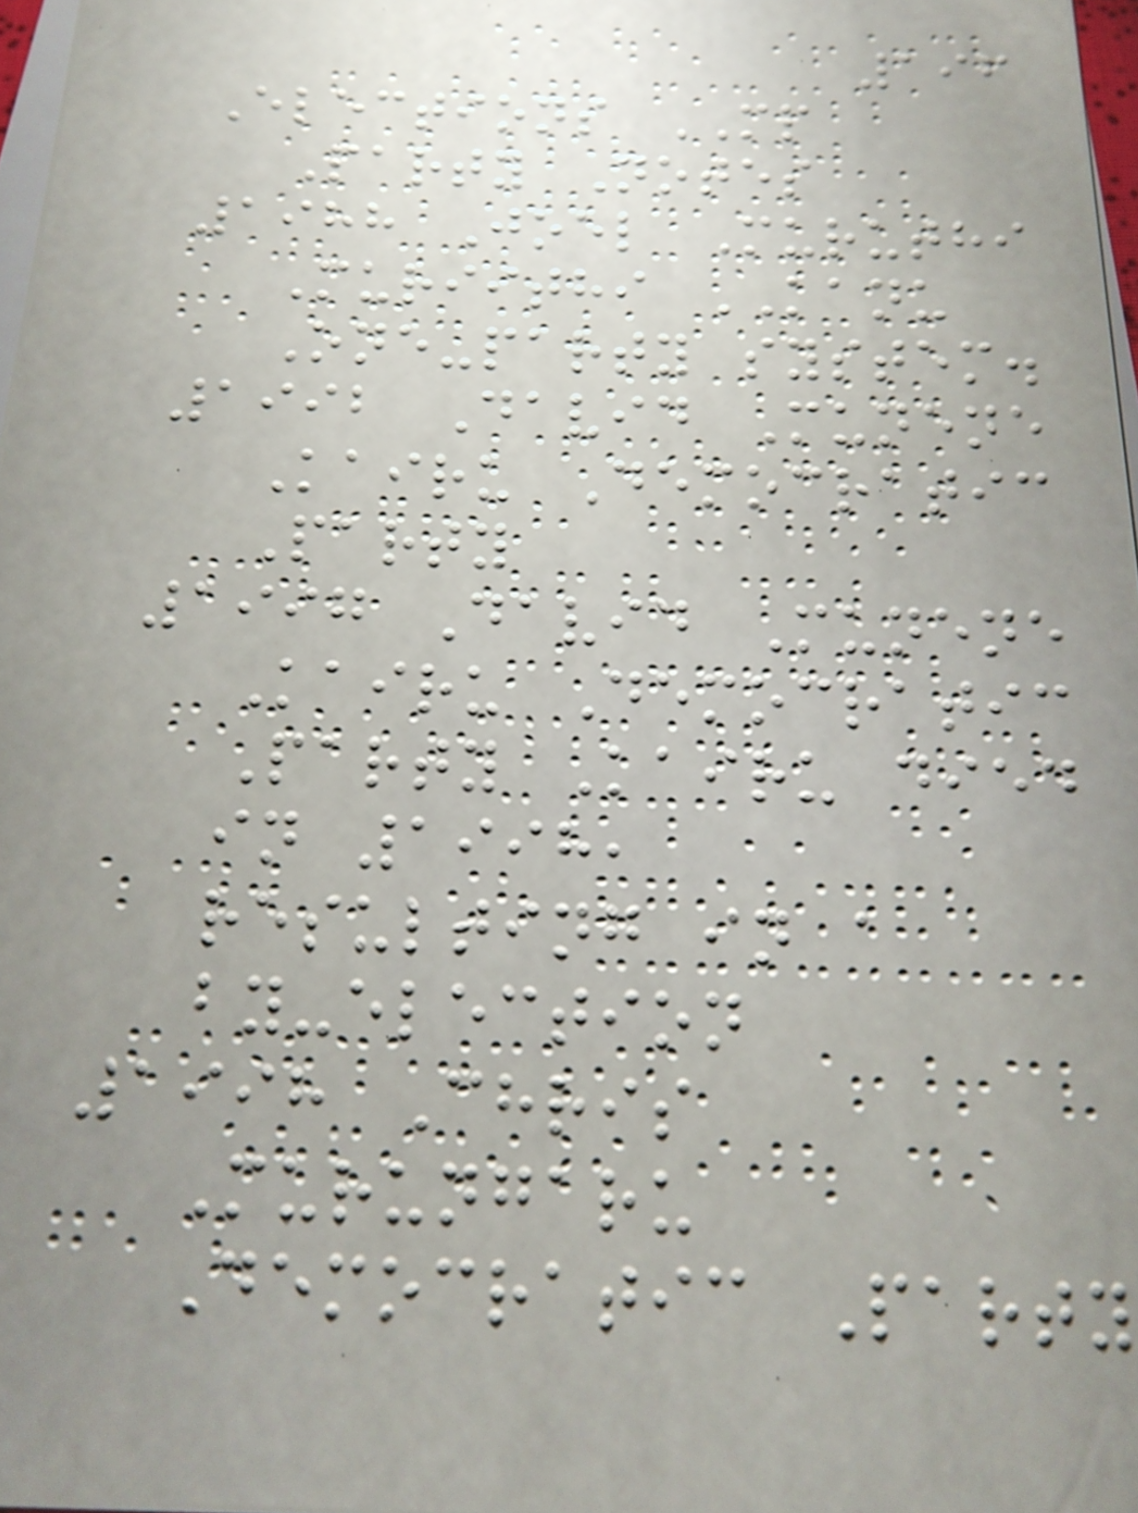196
Elections MP
Party Notes
1988 Joel Muruthi
Muriithi KANU
One-party system.
1992 David Munene
Kairu Democratic
Party
1997 David Munene
Kairu Democratic
Party Kairu died
in 1998,
resulting in a
by-election
1998 Chris
Murungaru
Democratic Party
